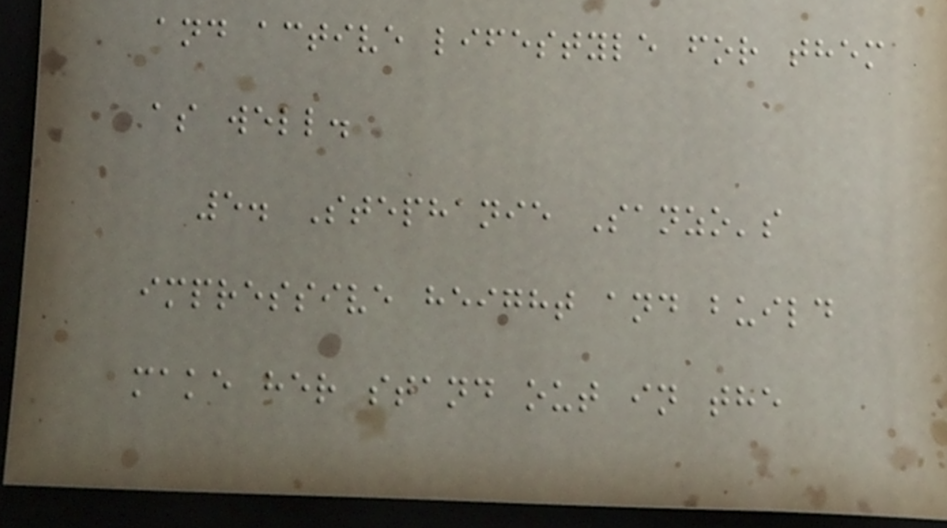and active lifestyle for them
as well.
5. Stephanie Sanzo's
impressive height and build
make her stand out in the
